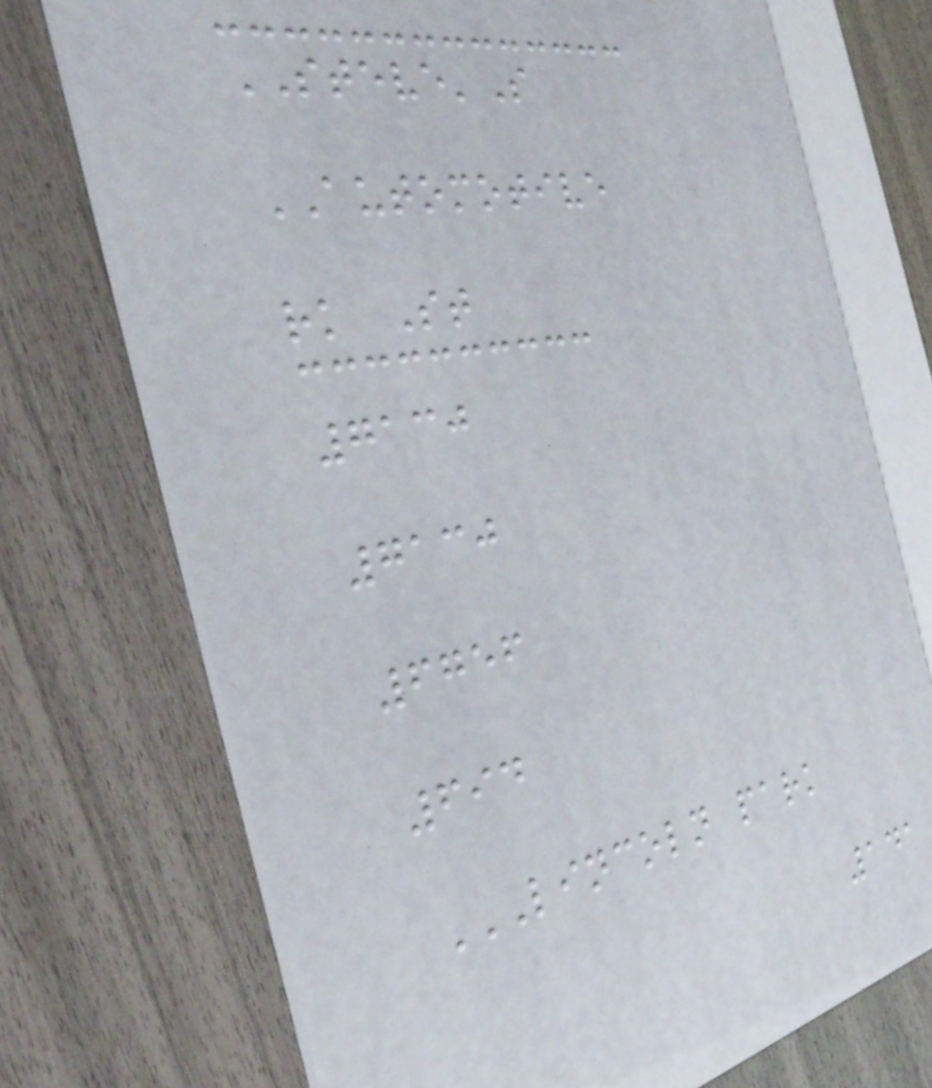STEVE'S
AUTOMOTIVE
rk St
7130
7130
6756
694
LINCOLN PARK
141
